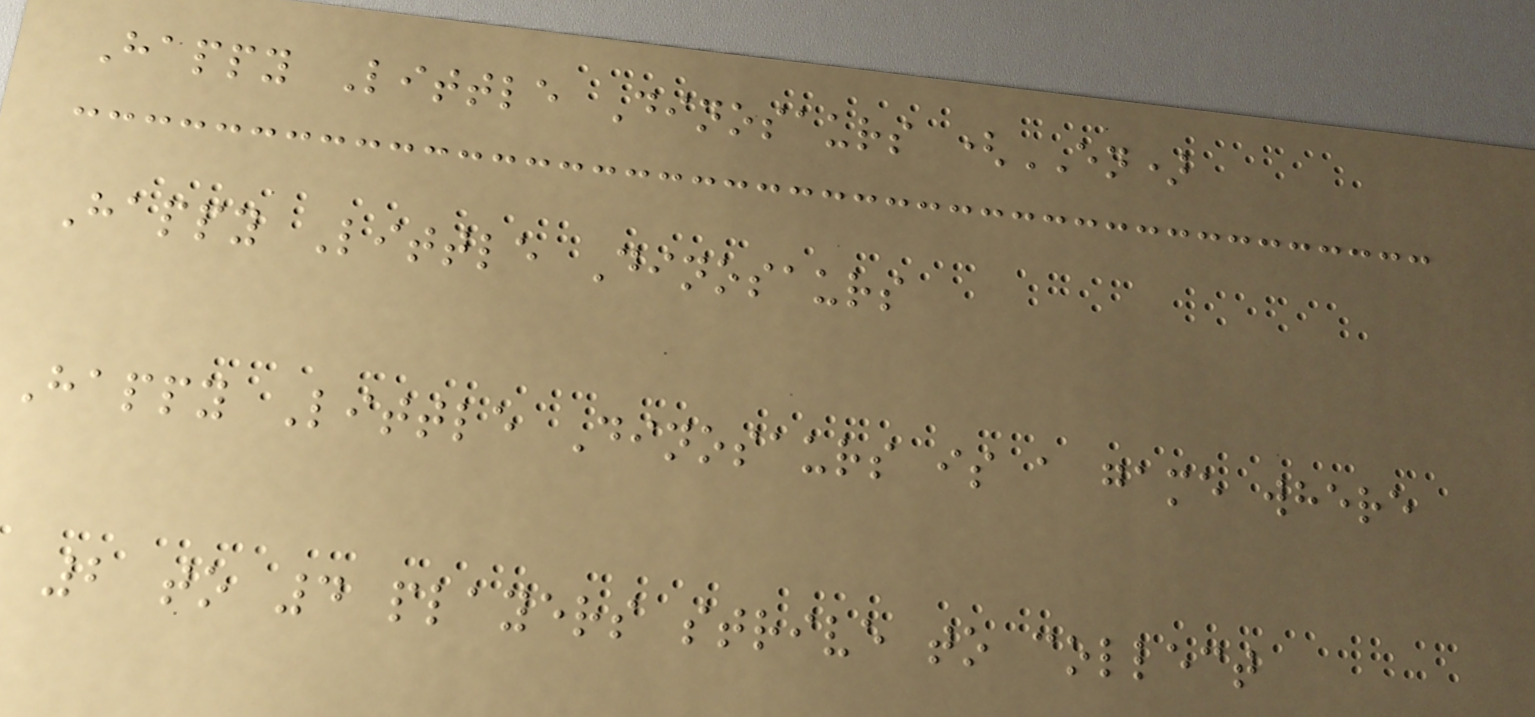Happy Little Dinosaurs (EN)
Happy Little Dinosaurs
Happy Little Dinosaurs is a game where
2 to 4 players strive to collect
